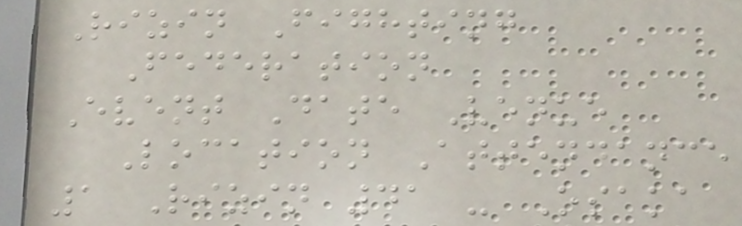Rizin Fighting
Federation
Event Date Venue
Location Attendance
1 Rizin 41 - Osaka
